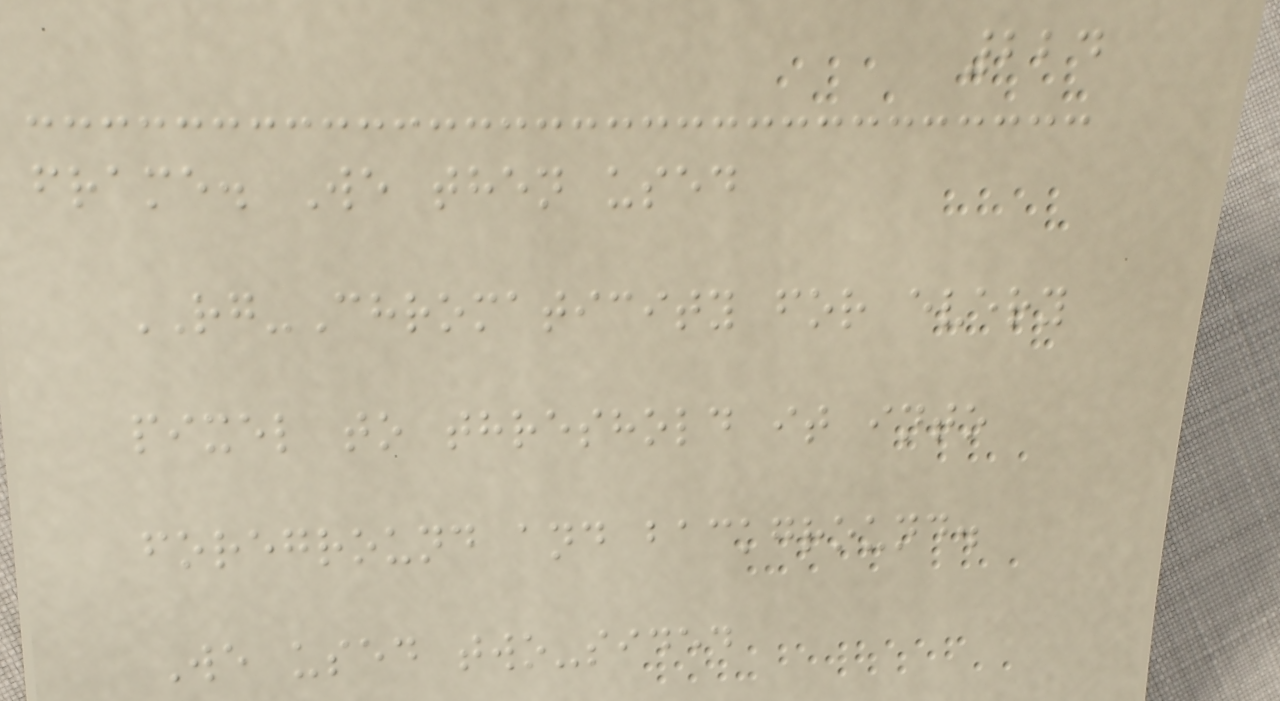224
frame. We then used
RG-Chromaticity for every
pixel to threshold it into
foreground and background.
We used two-sided
